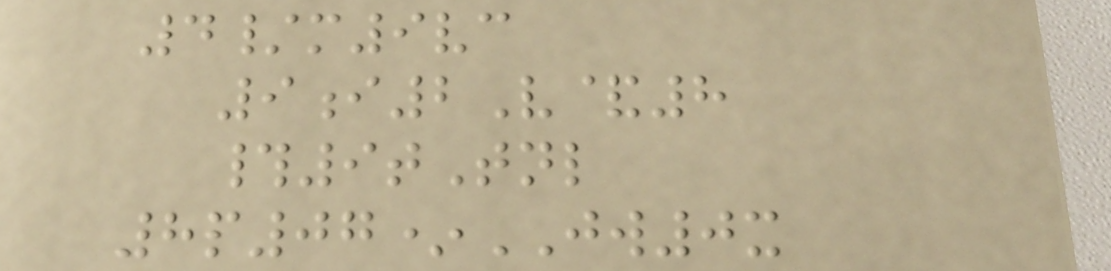4/m9vc
9i2V&8
#9tTnl
8p07*JW0x
